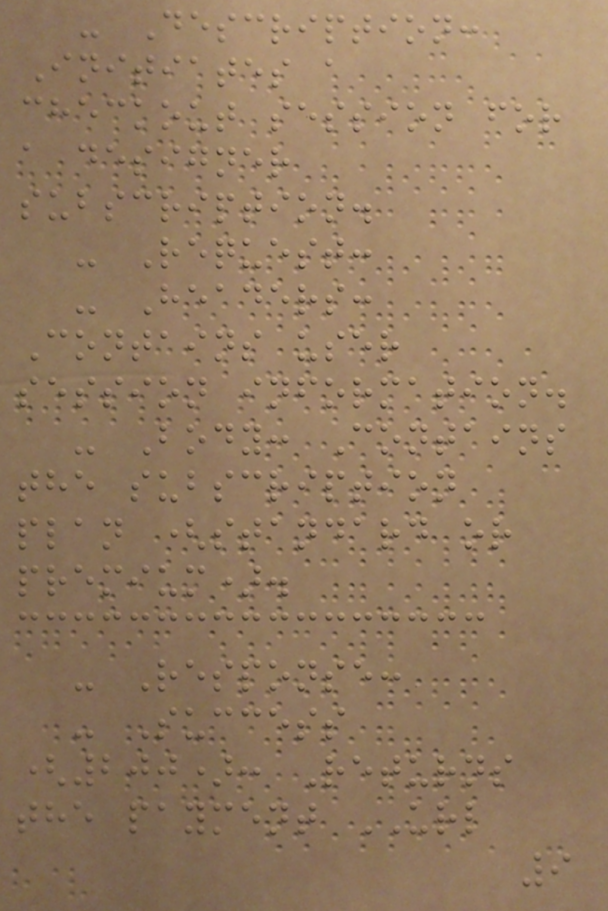- Description:
Initiates a
checkout session for
a designer
subscription.
- Request:
- Headers:
Contains user
session information.
- Body: Contains
the subscription
plan (standard or
premium).
- Response:
- Success
(200): Returns
the payment URL
9
